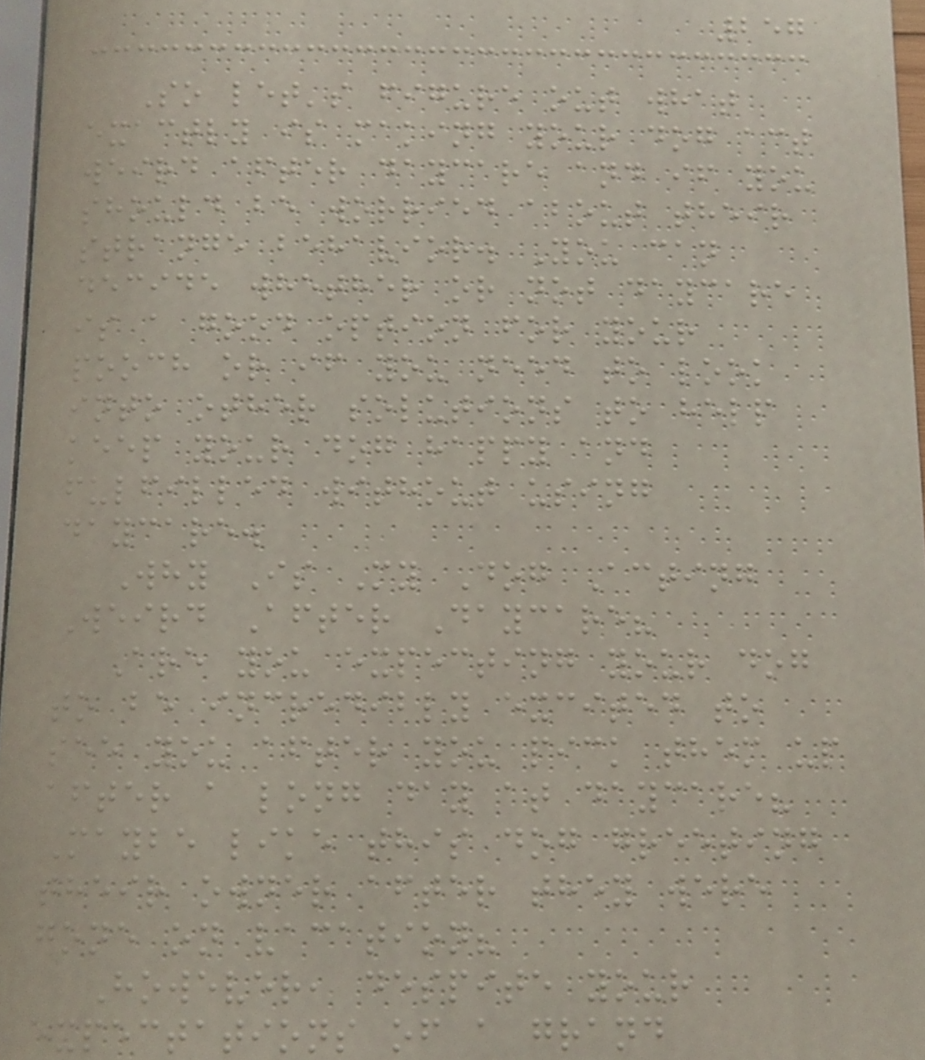257
So let's figure out what
exactly is making your dog act
weird after daycare and if you
should be worried about their
strange behavior. You can
decide whether or not daycare
is a good option for your
pooch or if you need to look
into other solutions to help
keep your dog happy and
fulfilled without using
daycare.
Why Is My Dog Acting
Weird After Daycare?
Are you expecting your dog
to be incredibly excited to
see you after you pick them up
after a long day at daycare?
Maybe like this dog greeting
their owner after they were
gone on vacation?
However, despite your
expectations of a grand
